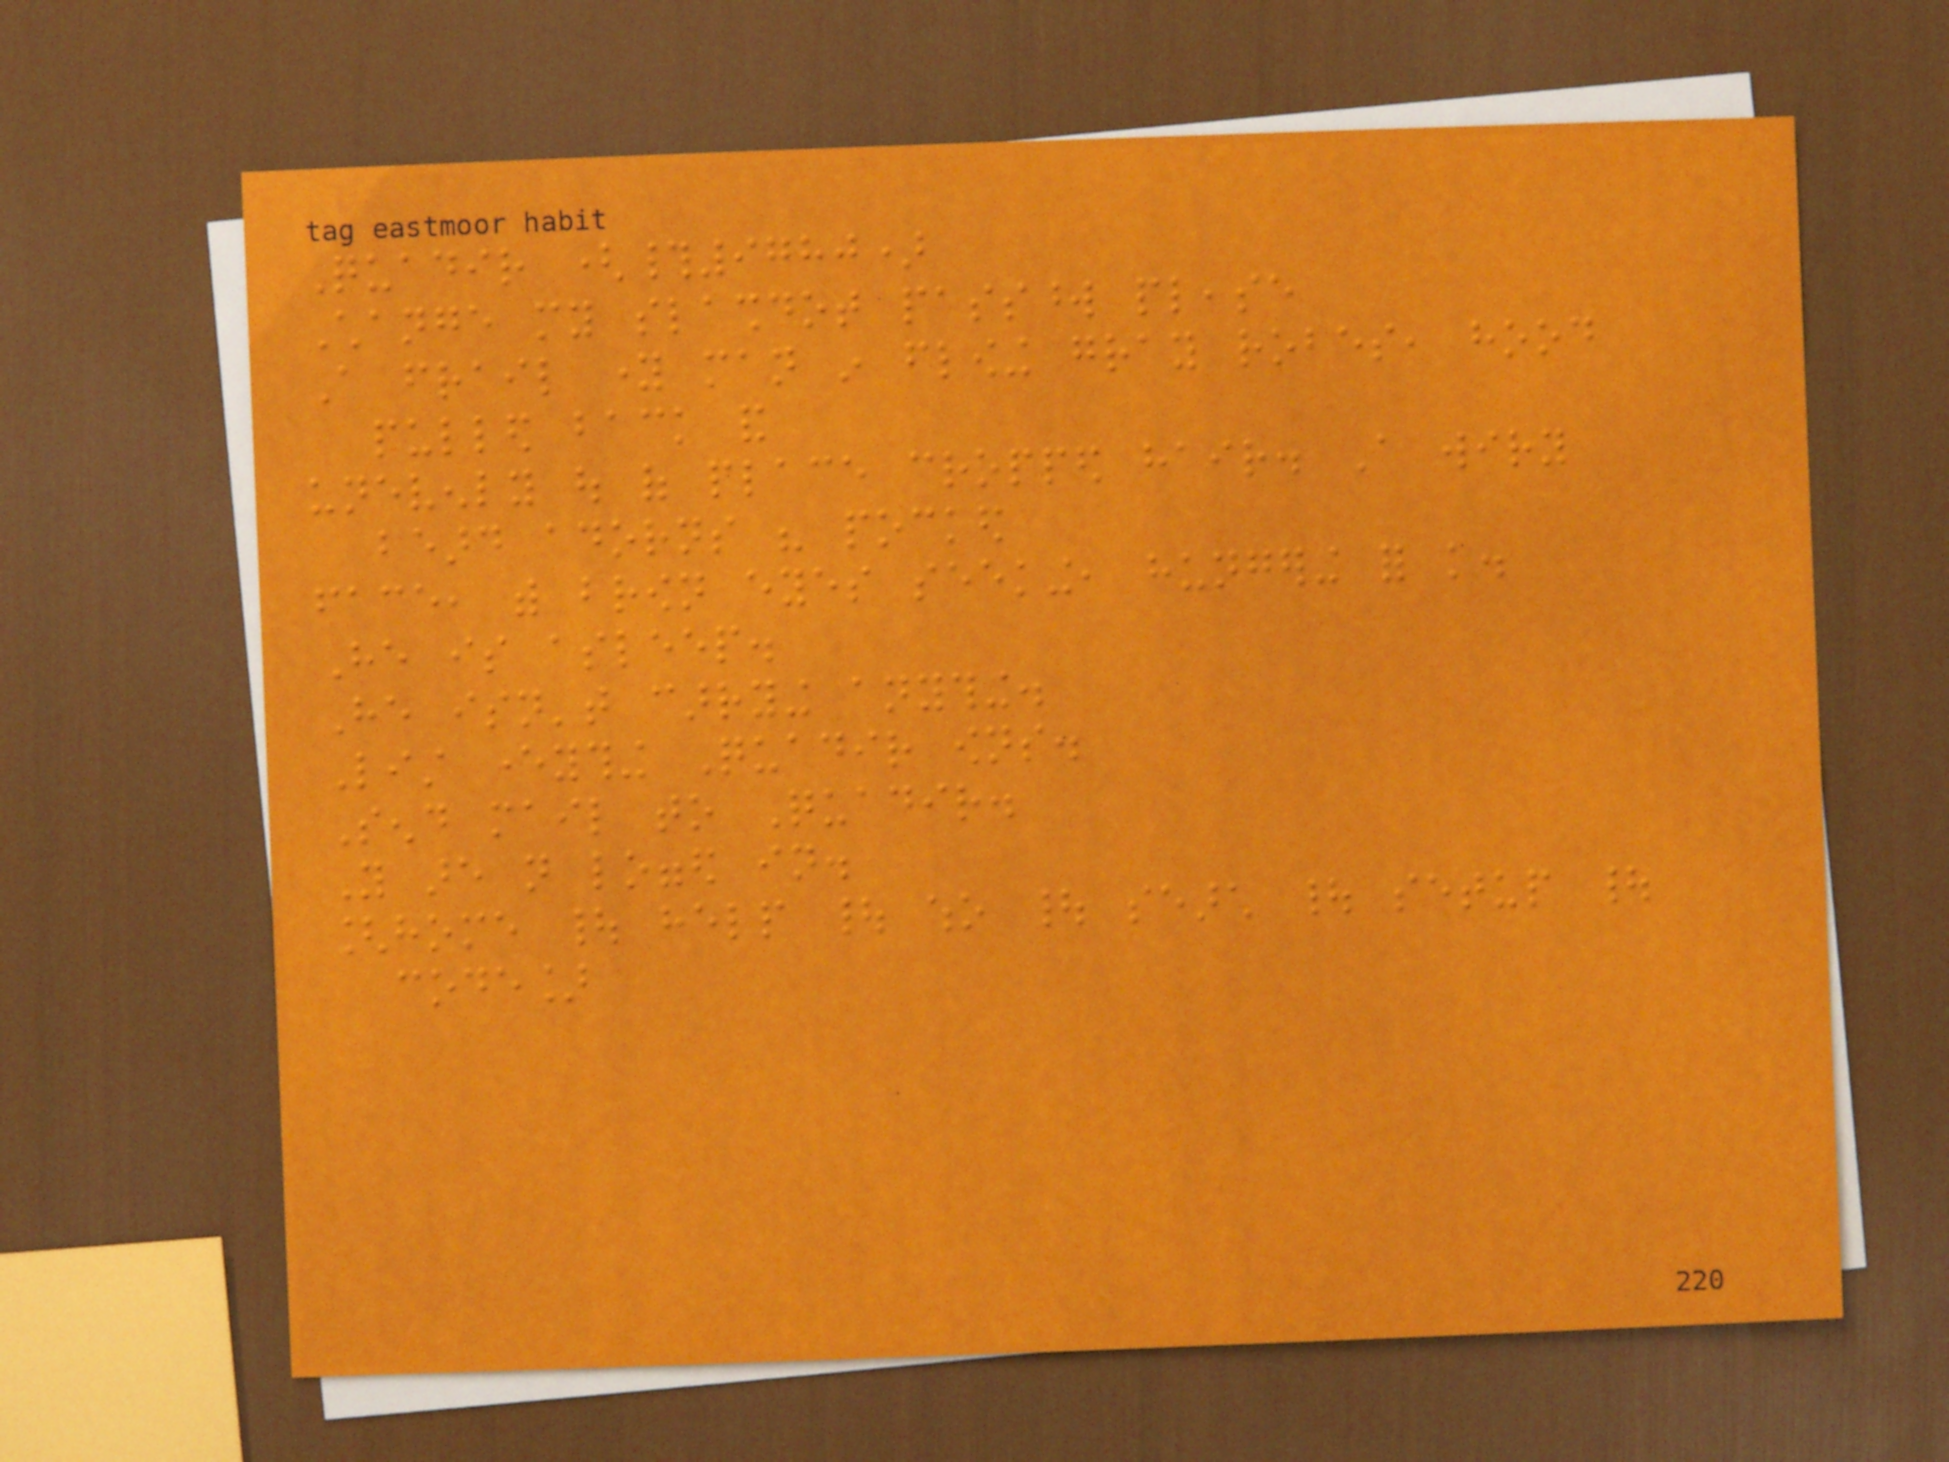Quadir (#9780)
Change my slashdot password please
A frail young man in flowing gray robes, hood
pulled back and
unevenly out of place cropped hair. A wiry
beard adorns his pocked
face, with brown eyes seeking, hungering for knowledge.
He is asleep.
He isn't carrying anything.
List everything Quadir owns.
Send mail to Quadir.
You are not logged in.
[home | help | who | search | setup |
code]
